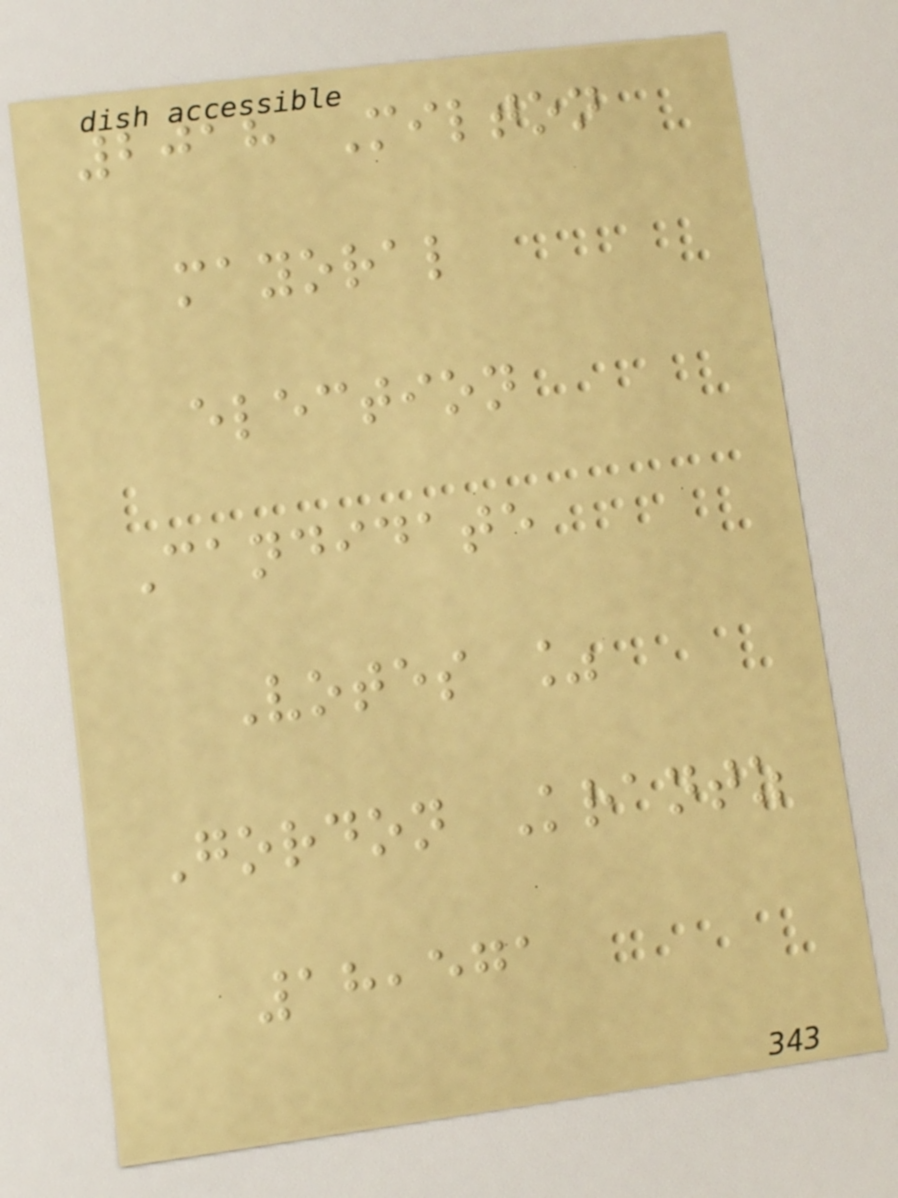2018 Milton
mayoral
election
Candidate
Votes %
Gordon Krantz
18,571
